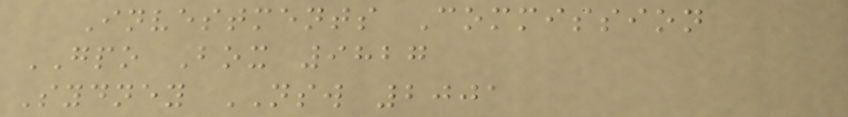Investments Commission
GPO Box 9827
Sydney NSW 2001
